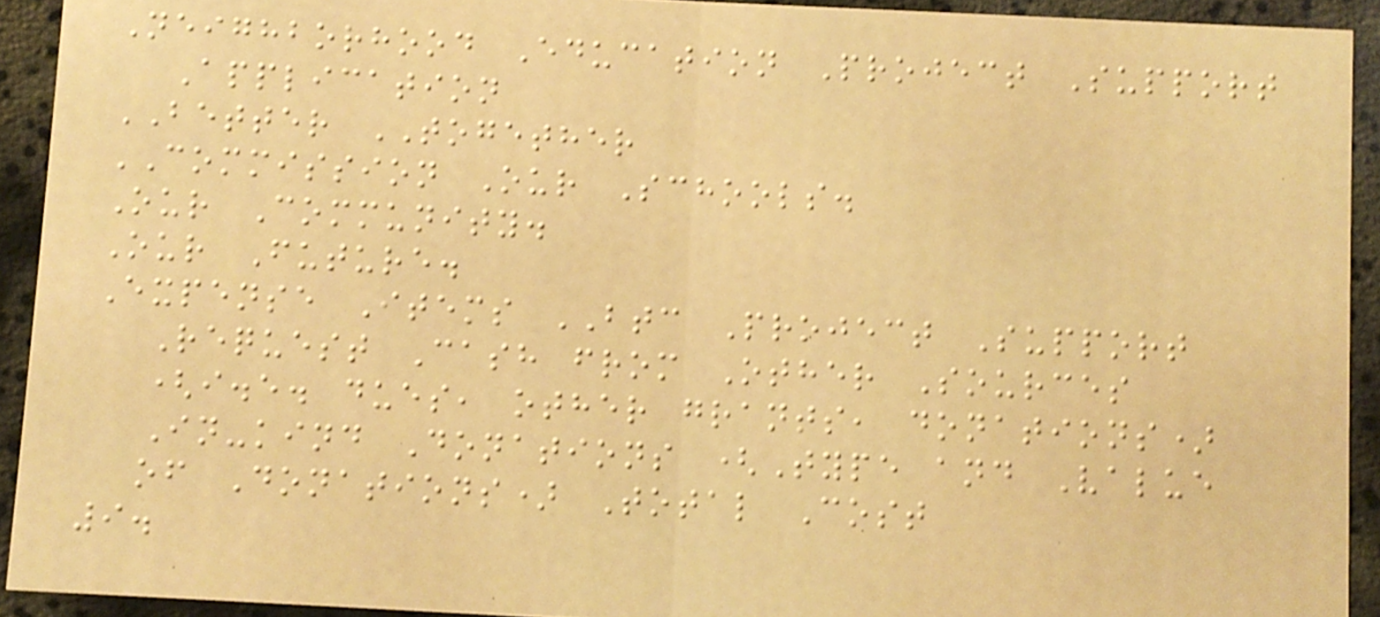Neighborhood Education Project Support
Application
BETTER TOGETHER
COMMISSION Our Schools.
Our Community.
Our Future.
Expense Items BTC Project Support
Request Cash from Other Sources
(i.e. dues, other grants, donations)
In-kind Donations (Type and Value
of Donations) Total Cost
9.
